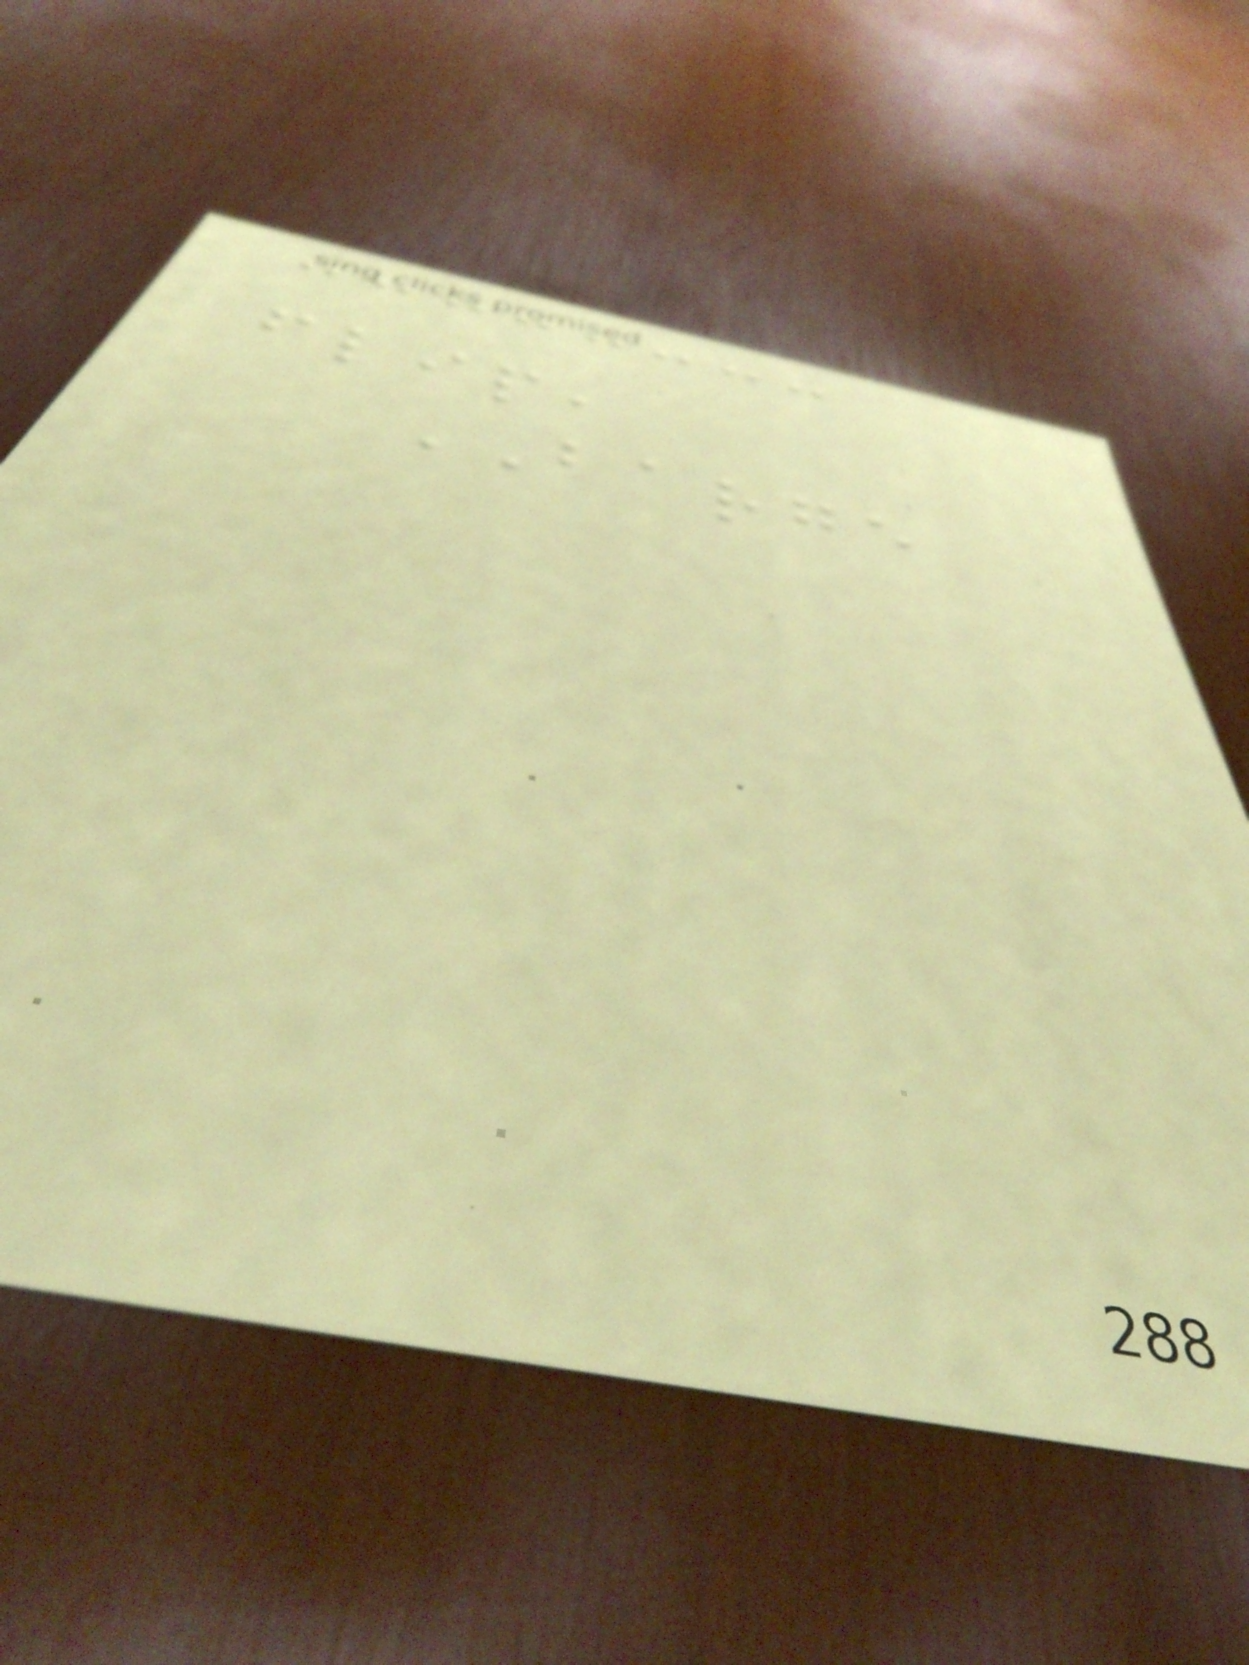flip,
BARGE
